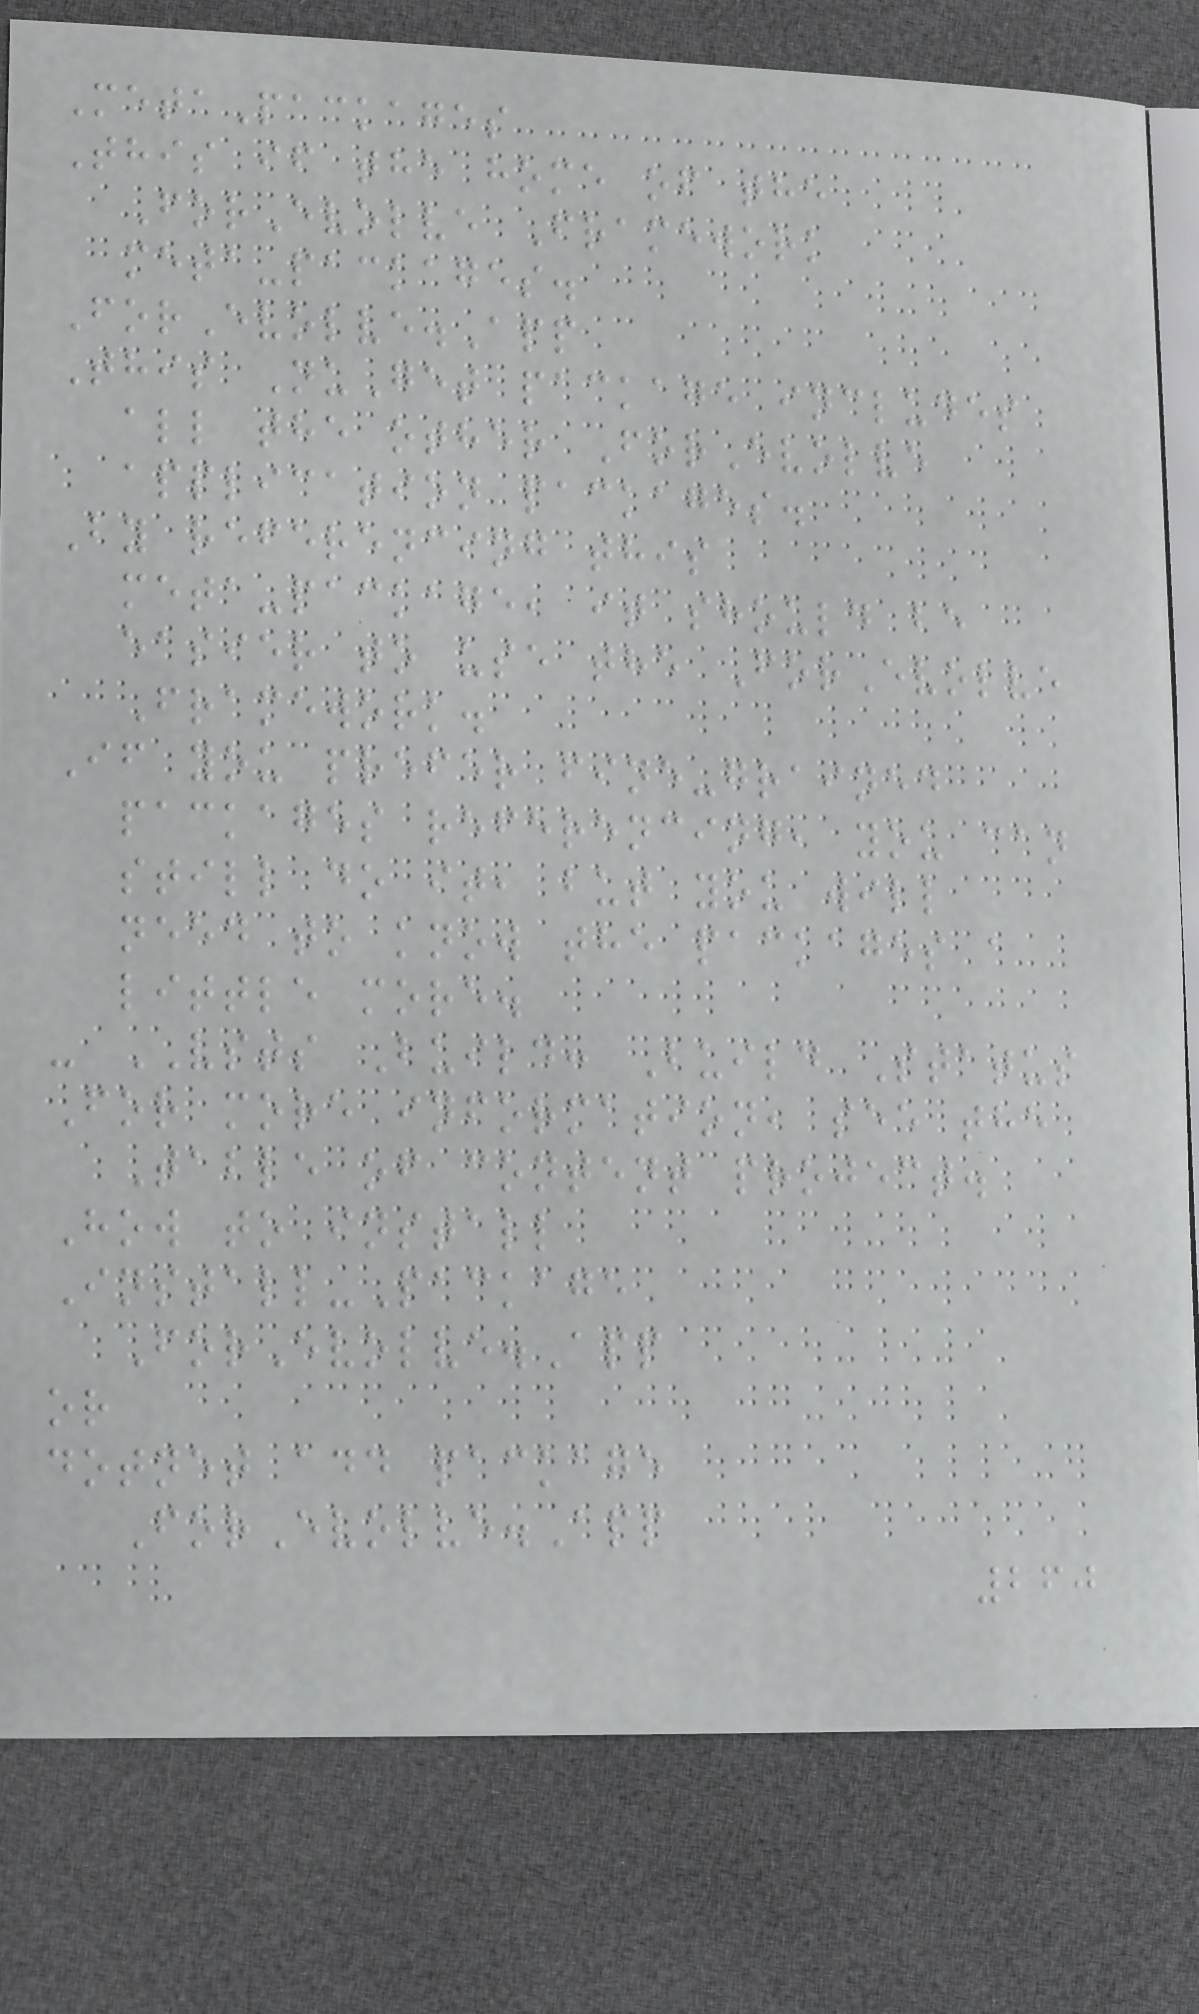MetaPackages
This if the home of the
ForEvolve Framework
meta-packages.
ForEvolve.App
This NuGet package includes
all the other ForEvolve
application packages.
By referencing this
meta-package, it should be
easier to use the ForEvolve
Framework.
If you prefer fine-grained
packages referencing, you can
still do it, but you will
need to know the packages a
little more.
- VSTS Build: Build Status
For more information, see the
Table of content project.
How to install
Install-Package
ForEvolve.App
or
dotnet add package
ForEvolve.App
260
